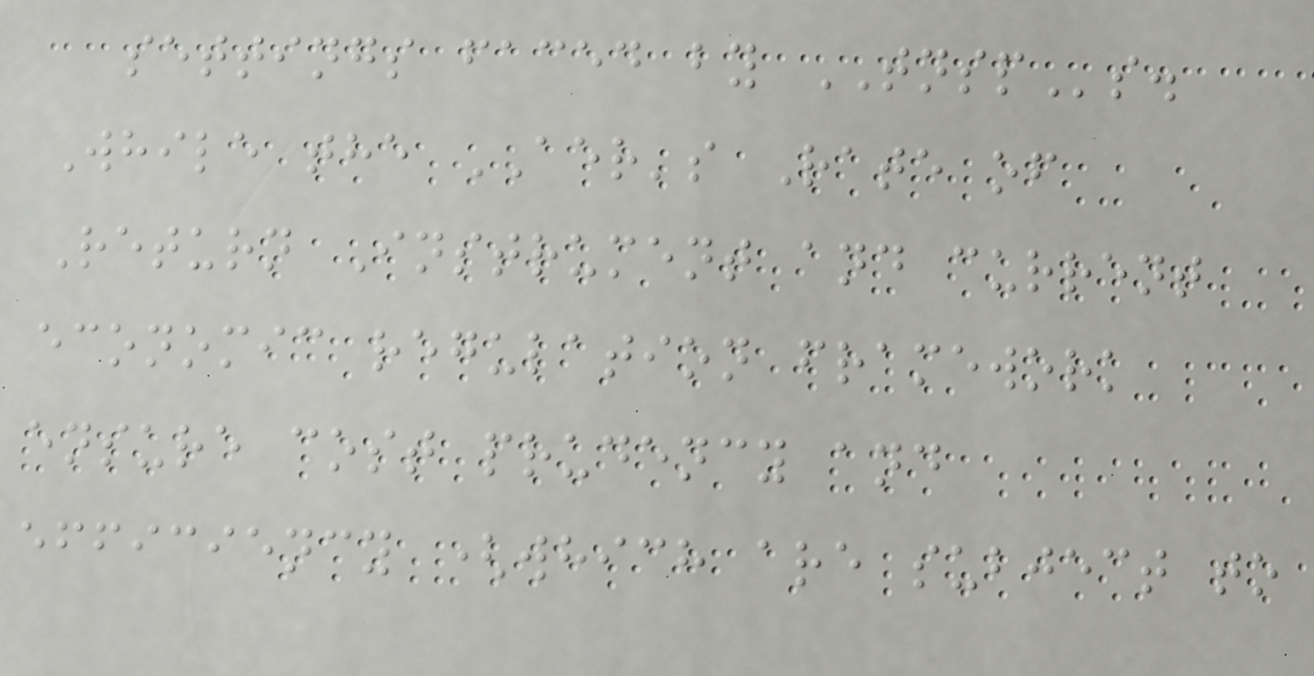settings faced by TNSPs.
While the AER's Rate of
Return Instrument and current
economic regulation framework
ensure cost prudency and
efficiency (which are subject to
